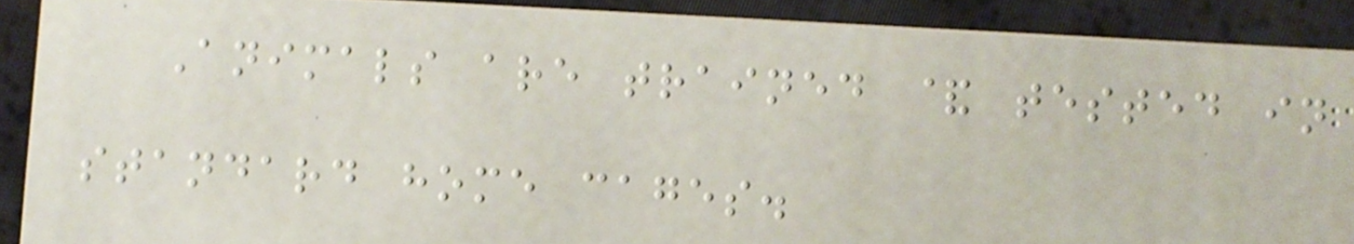Animals are trained & tested in
standard home cages.
